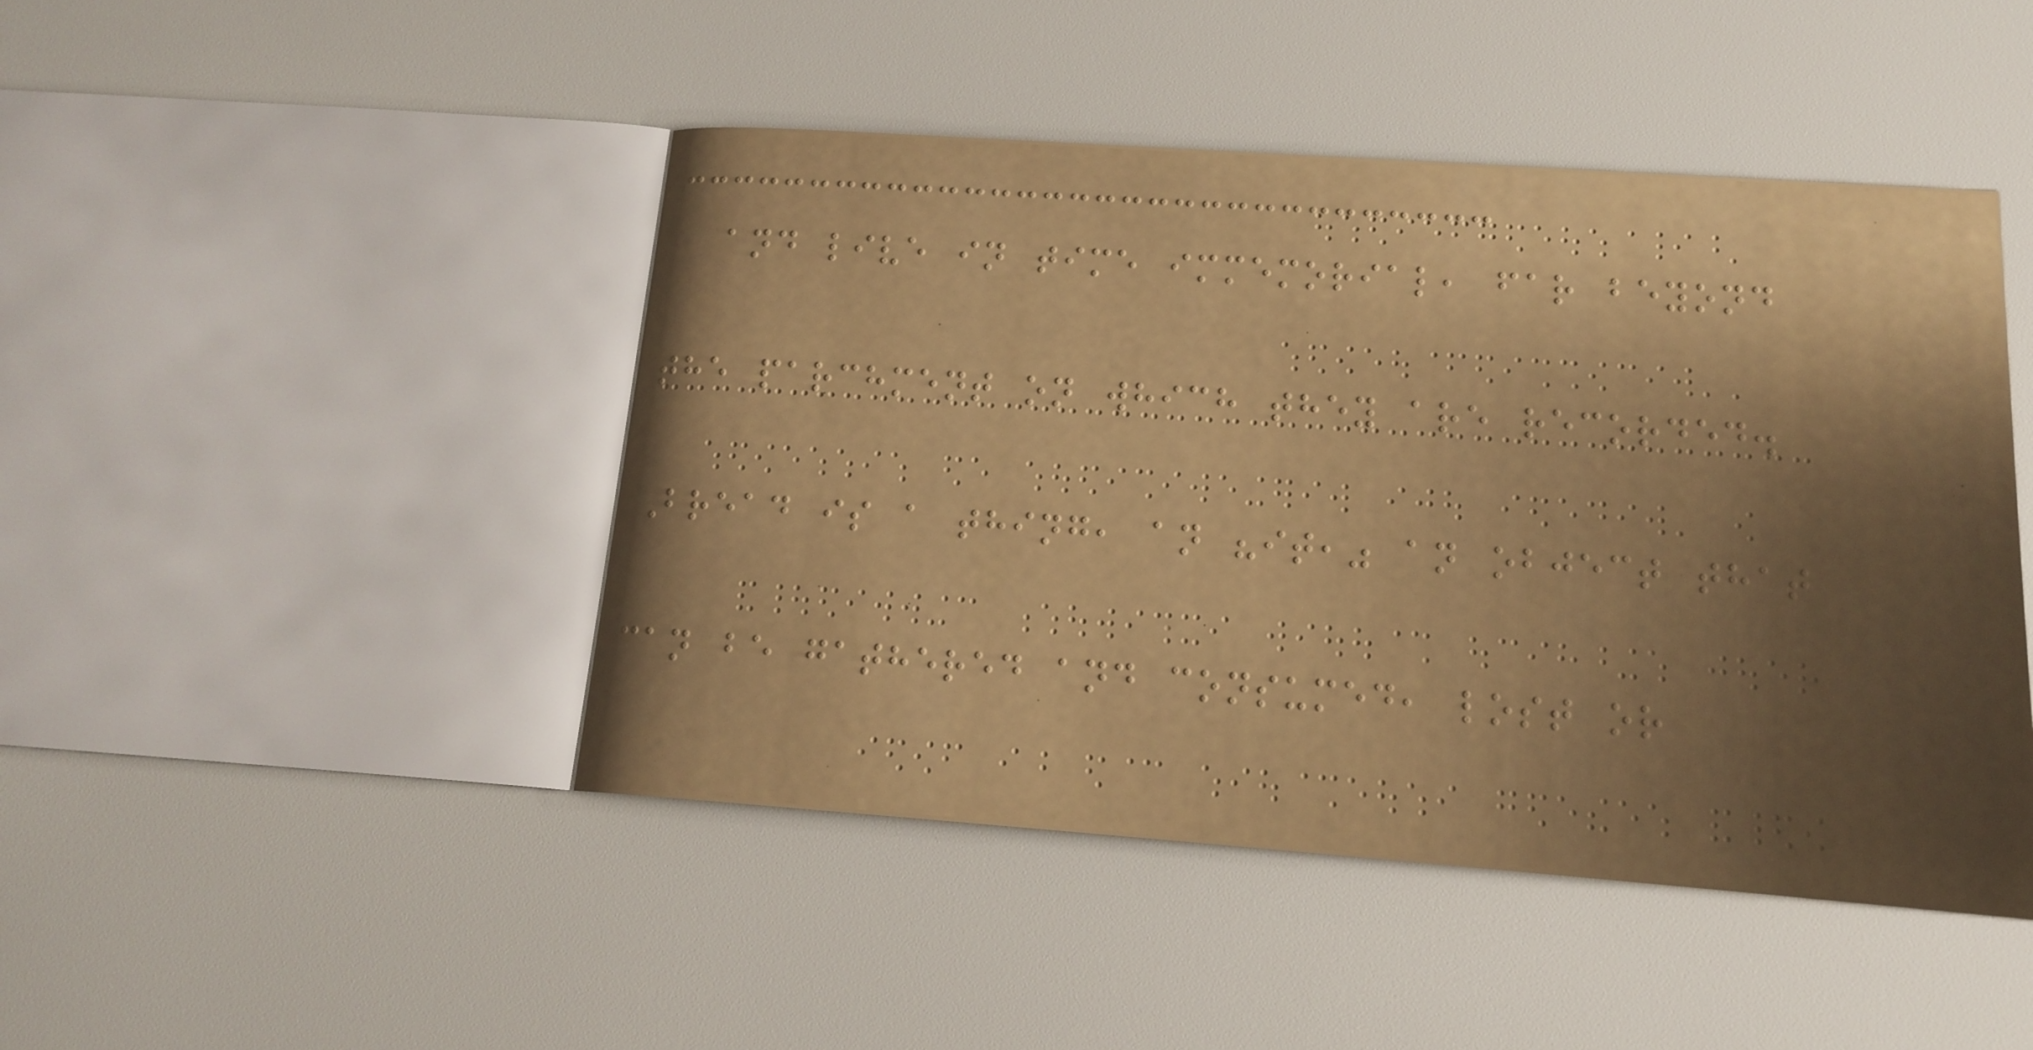and live in time immemorial, far beyond
the parchment on which they are recorded.
Bread is a thing, an "it," an object that
can be gathered and consumed, lost or
